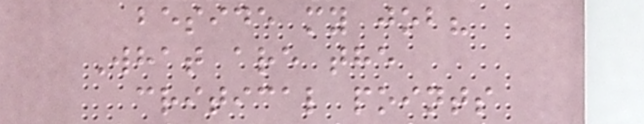beside my job?
What are the
critical points
